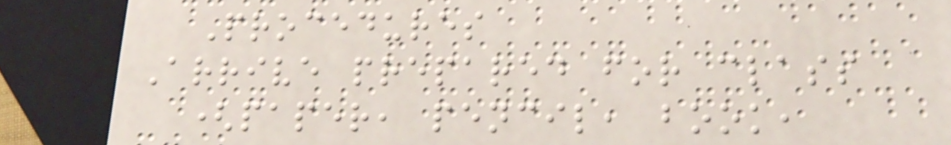Procedures
Arrive prepared for class
(paper, pencil, book,
